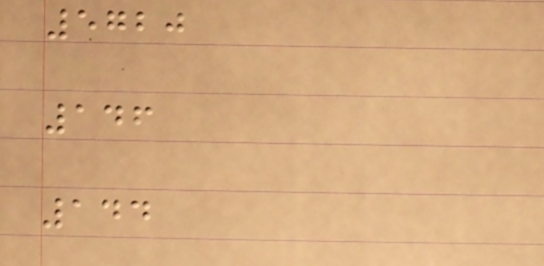5720
146
144
